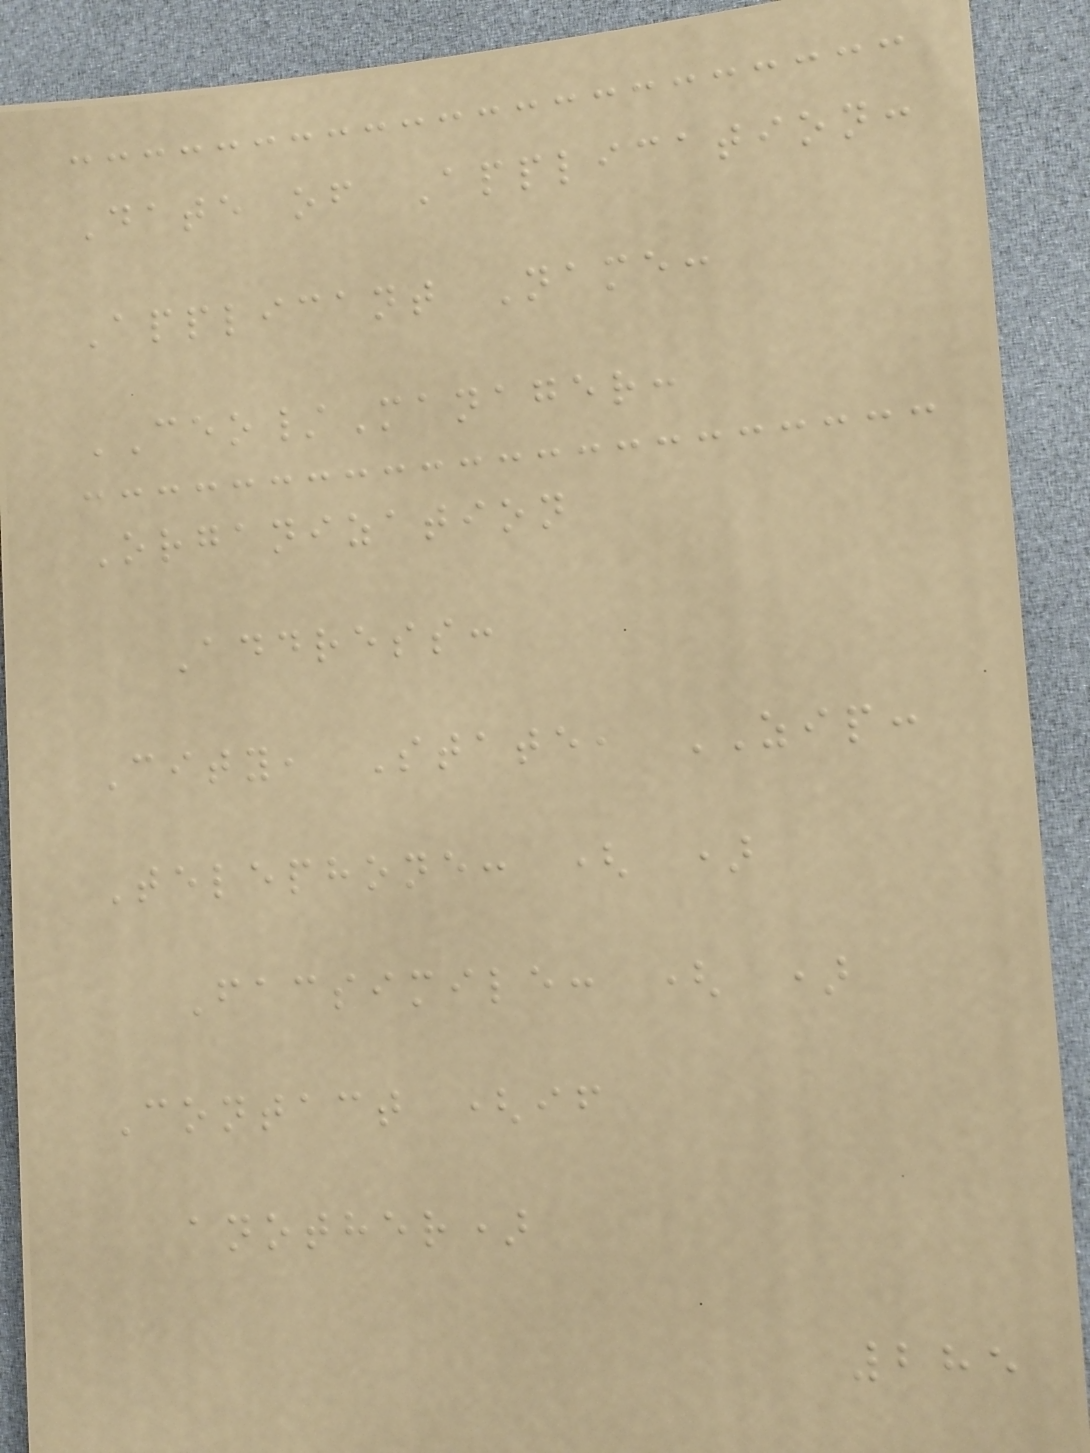Date of Application:
Applicant Name:
CEO/Manager:
Organization
Address:
City, State, ZIP:
Telephone: ( )
Facsimile: ( )
Contact (if
another)
285
